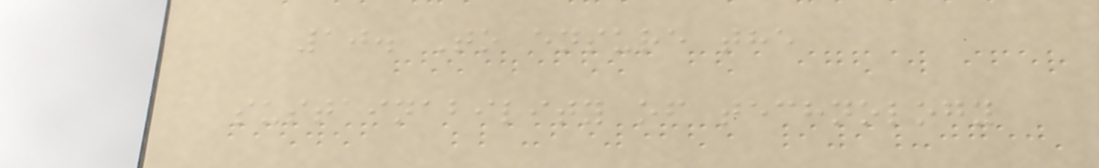10. To ensure the
sustainability of technology
